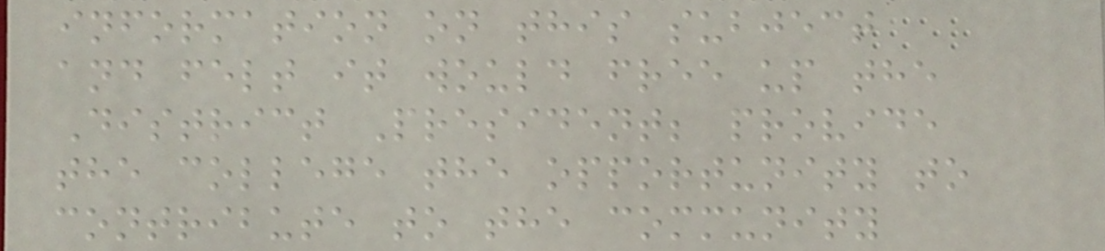information on this subject
and felt it would free up the
District President; provide
the college the opportunity to
contribute to the community
